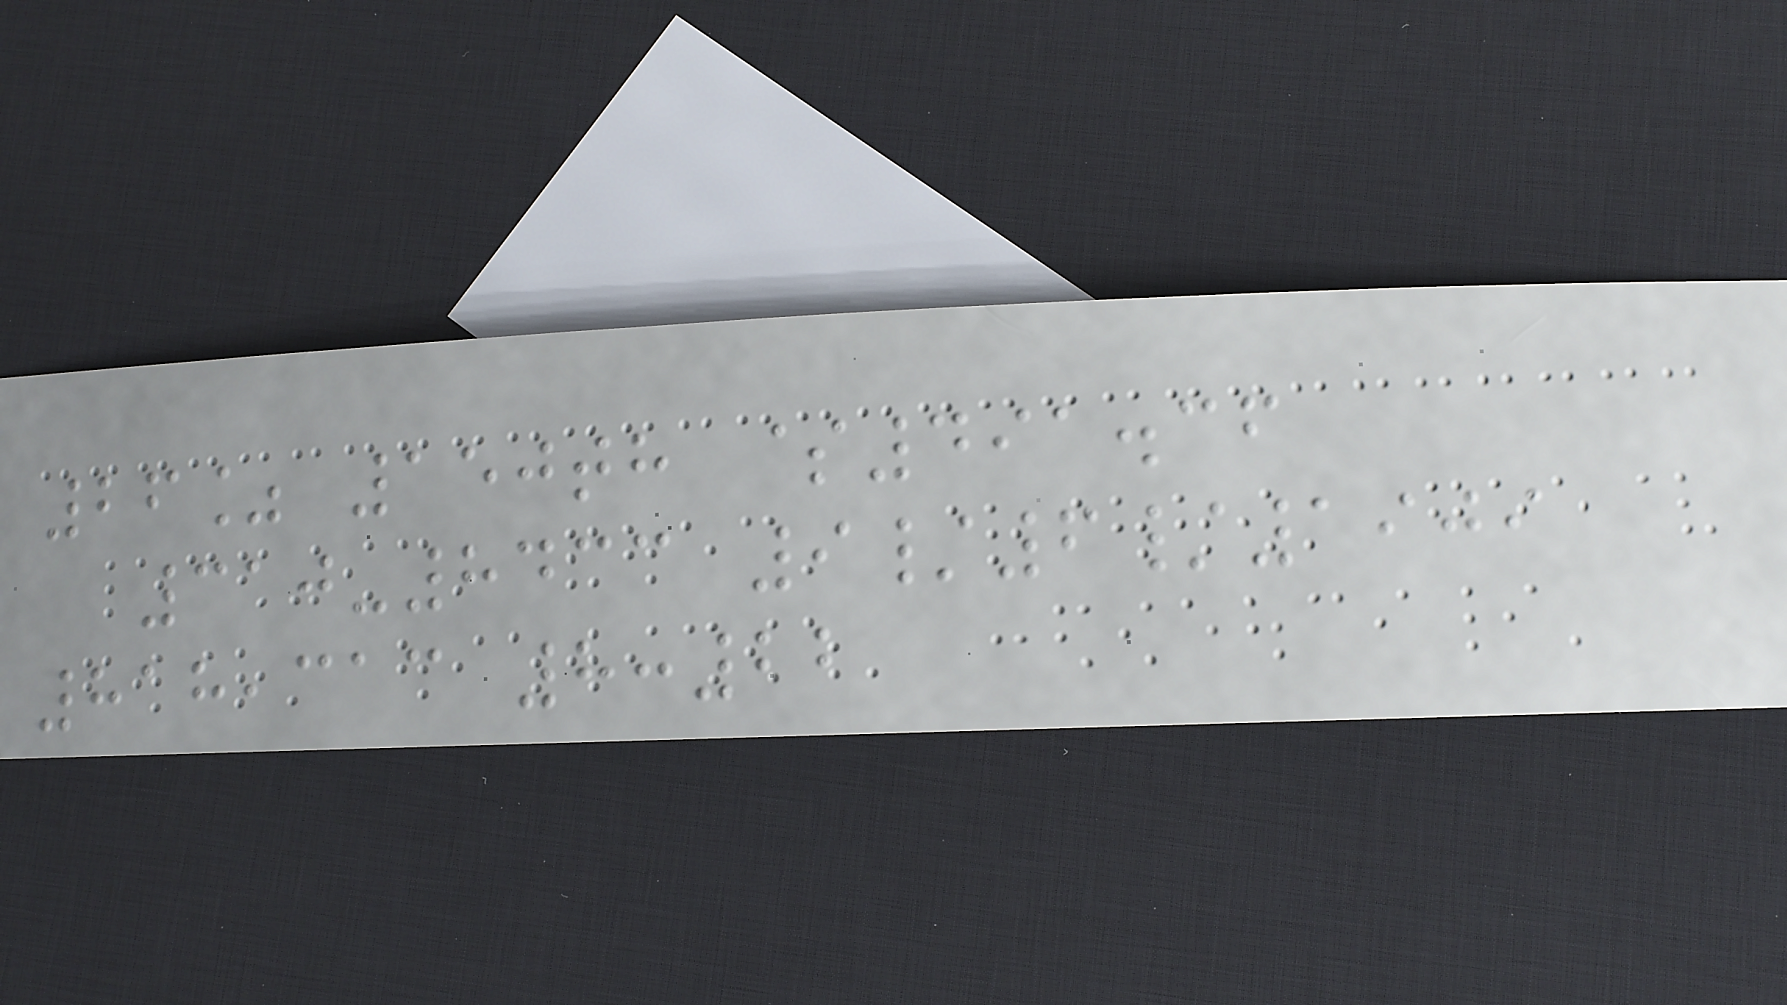26% 150th $491.36
310-8433 9/6/1909
818,313 8:22
